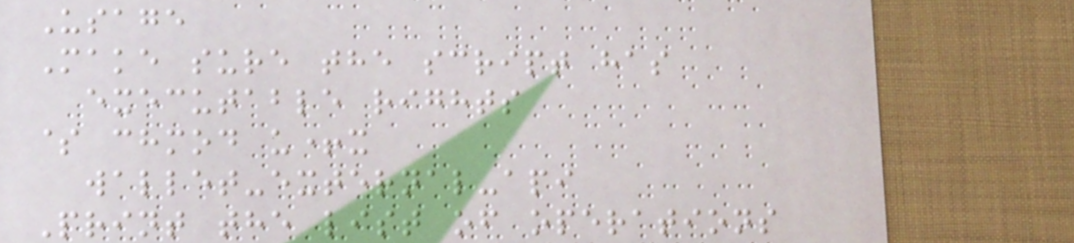Usage
Make sure the script has
executable rights
$ chmod u+x
wallet-external-api
Print the list of operations
